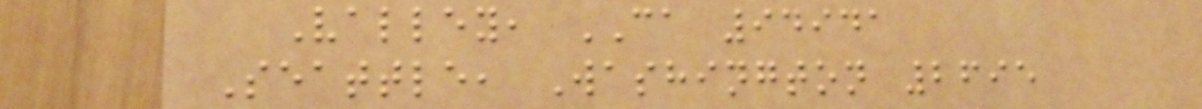Valley, CA 94941
Seattle, Washington 2695
